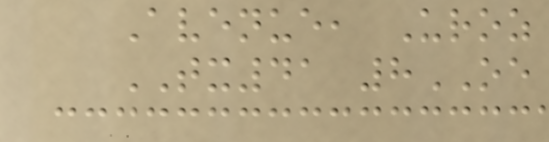Avenue, Uroz
TX41 8OE
